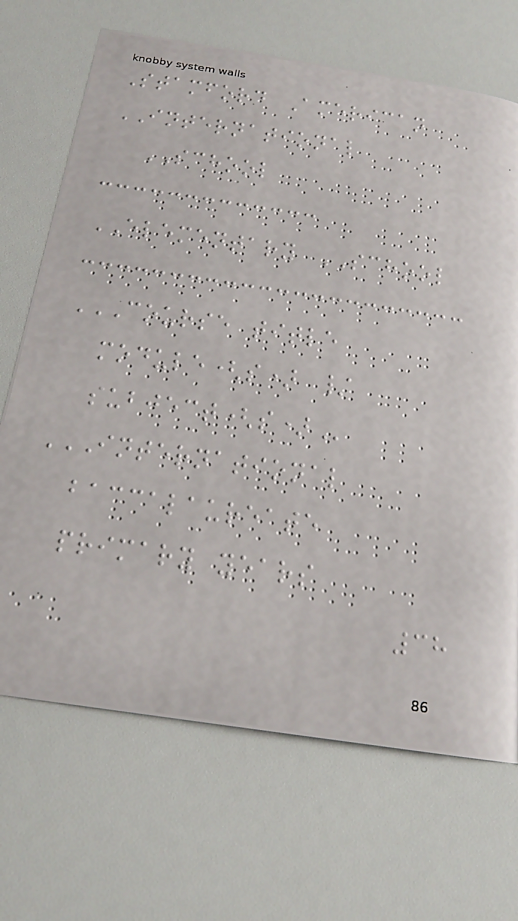Stamford American
INTERNATIONAL
SCHOOL
ELEMENTARY SCHOOL
COURSE TITLE
MODULE(S) /
SUBJECT(S)
INTERNATIONAL
BACCALAUREATE
PRIMARY YEARS
38
